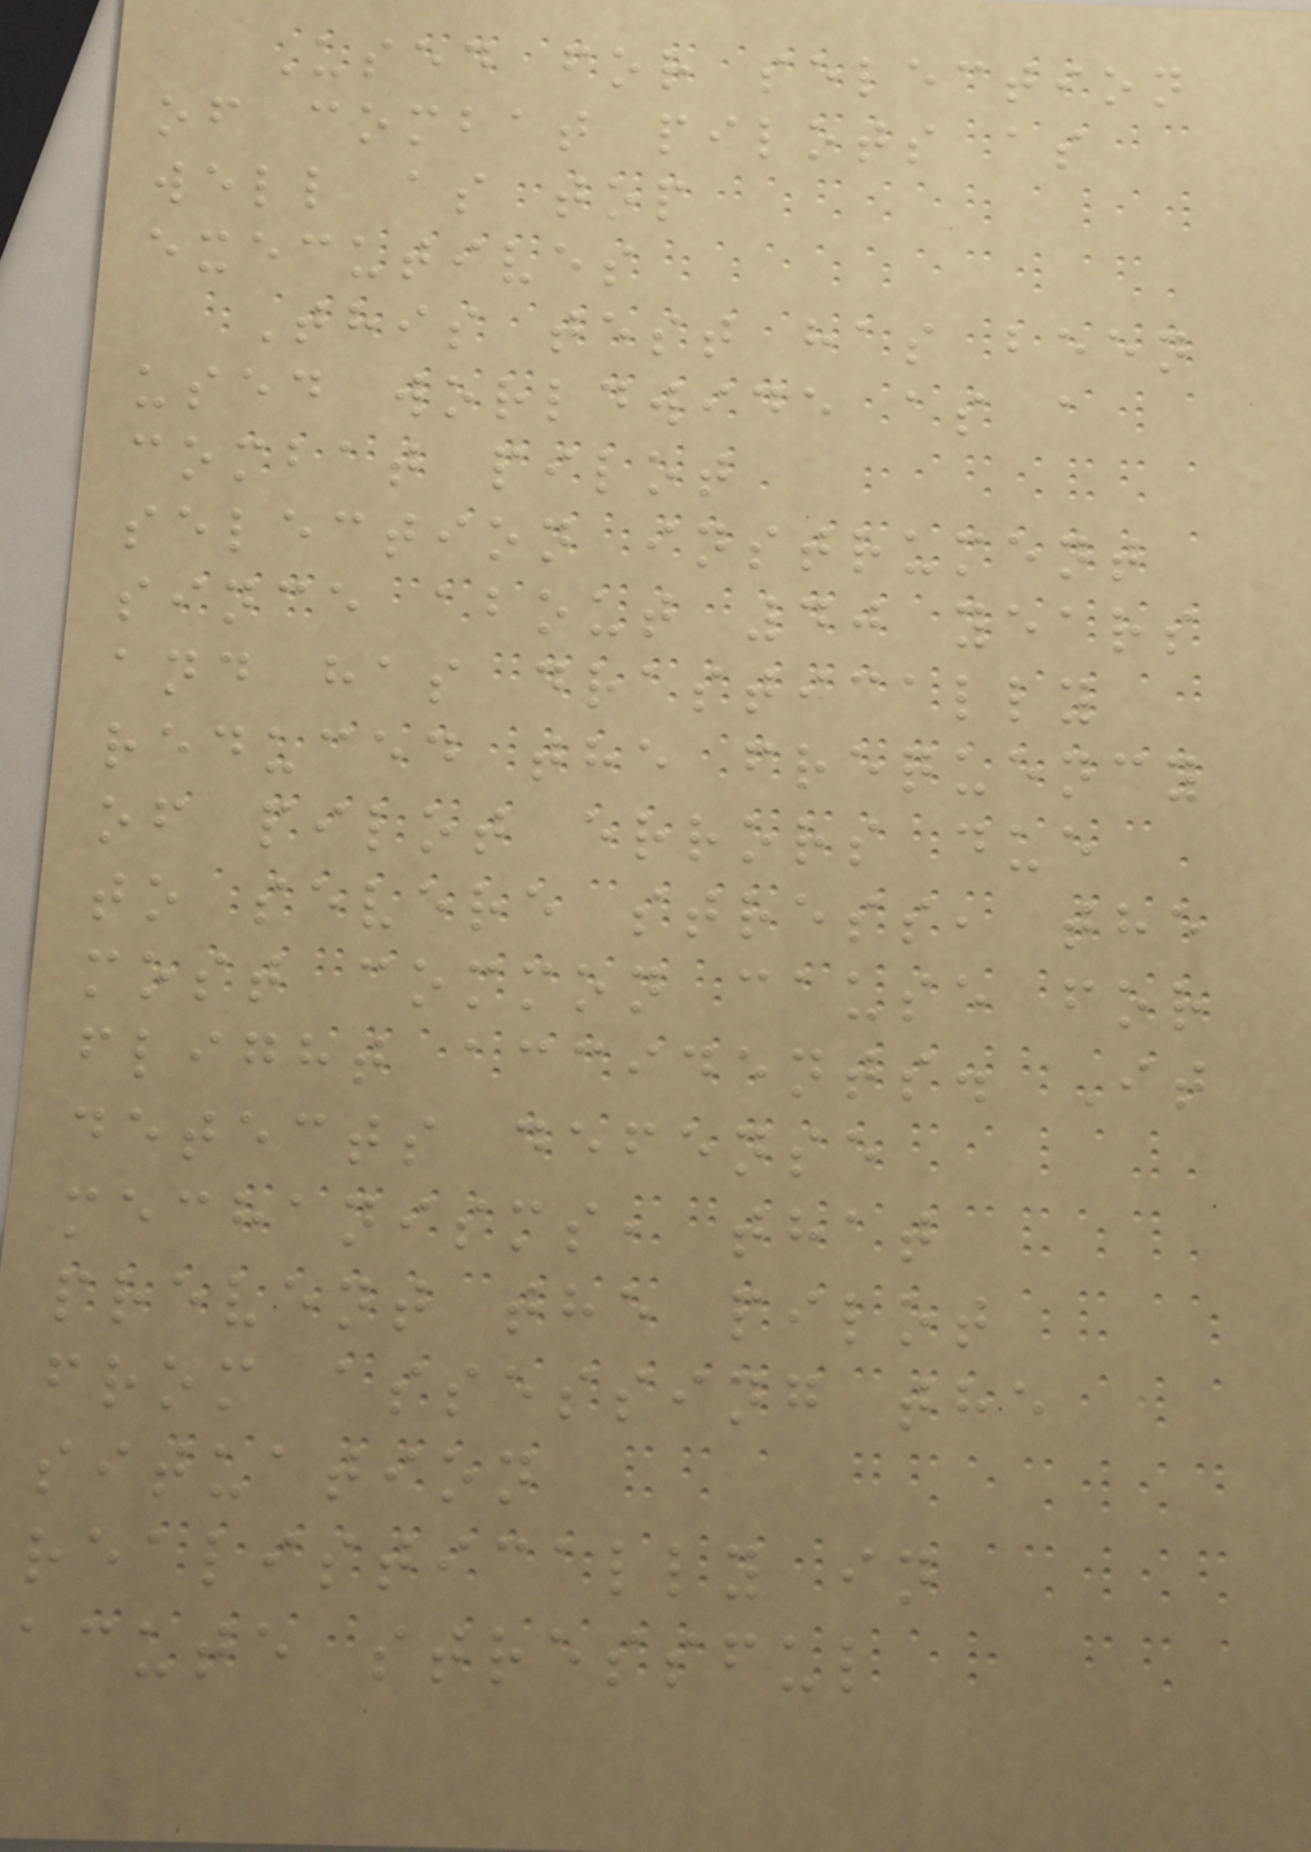Used for selection
of combat pilots as
well as top
executives
This test has been
used worldwide as a
combat pilot
selection instrument
since about 40 years
and has drastically
reduced the frequency
of pilot errors due
to severe stress, the
most common cause for
flight accidents. It
detects defense
mechanisms, that
prevent the pilot
from assessing the
situation
realistically in
acute stressful
